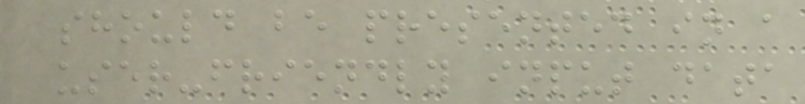should be presented in a
user-friendly input data
